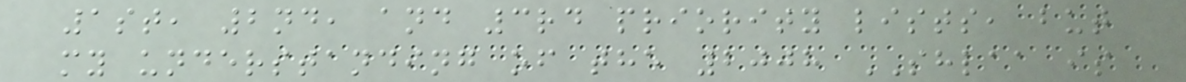1st, 2nd, and 3rd priority lists, but
my understanding of the 2008 SHLAA is
